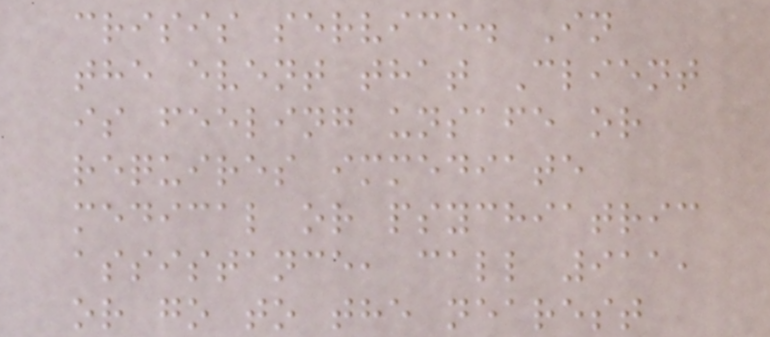crisis service. In
the event that Client
is feeling unsafe or
requires immediate
medical or psychiatric
assistance, call 911,
or go to the nearest
